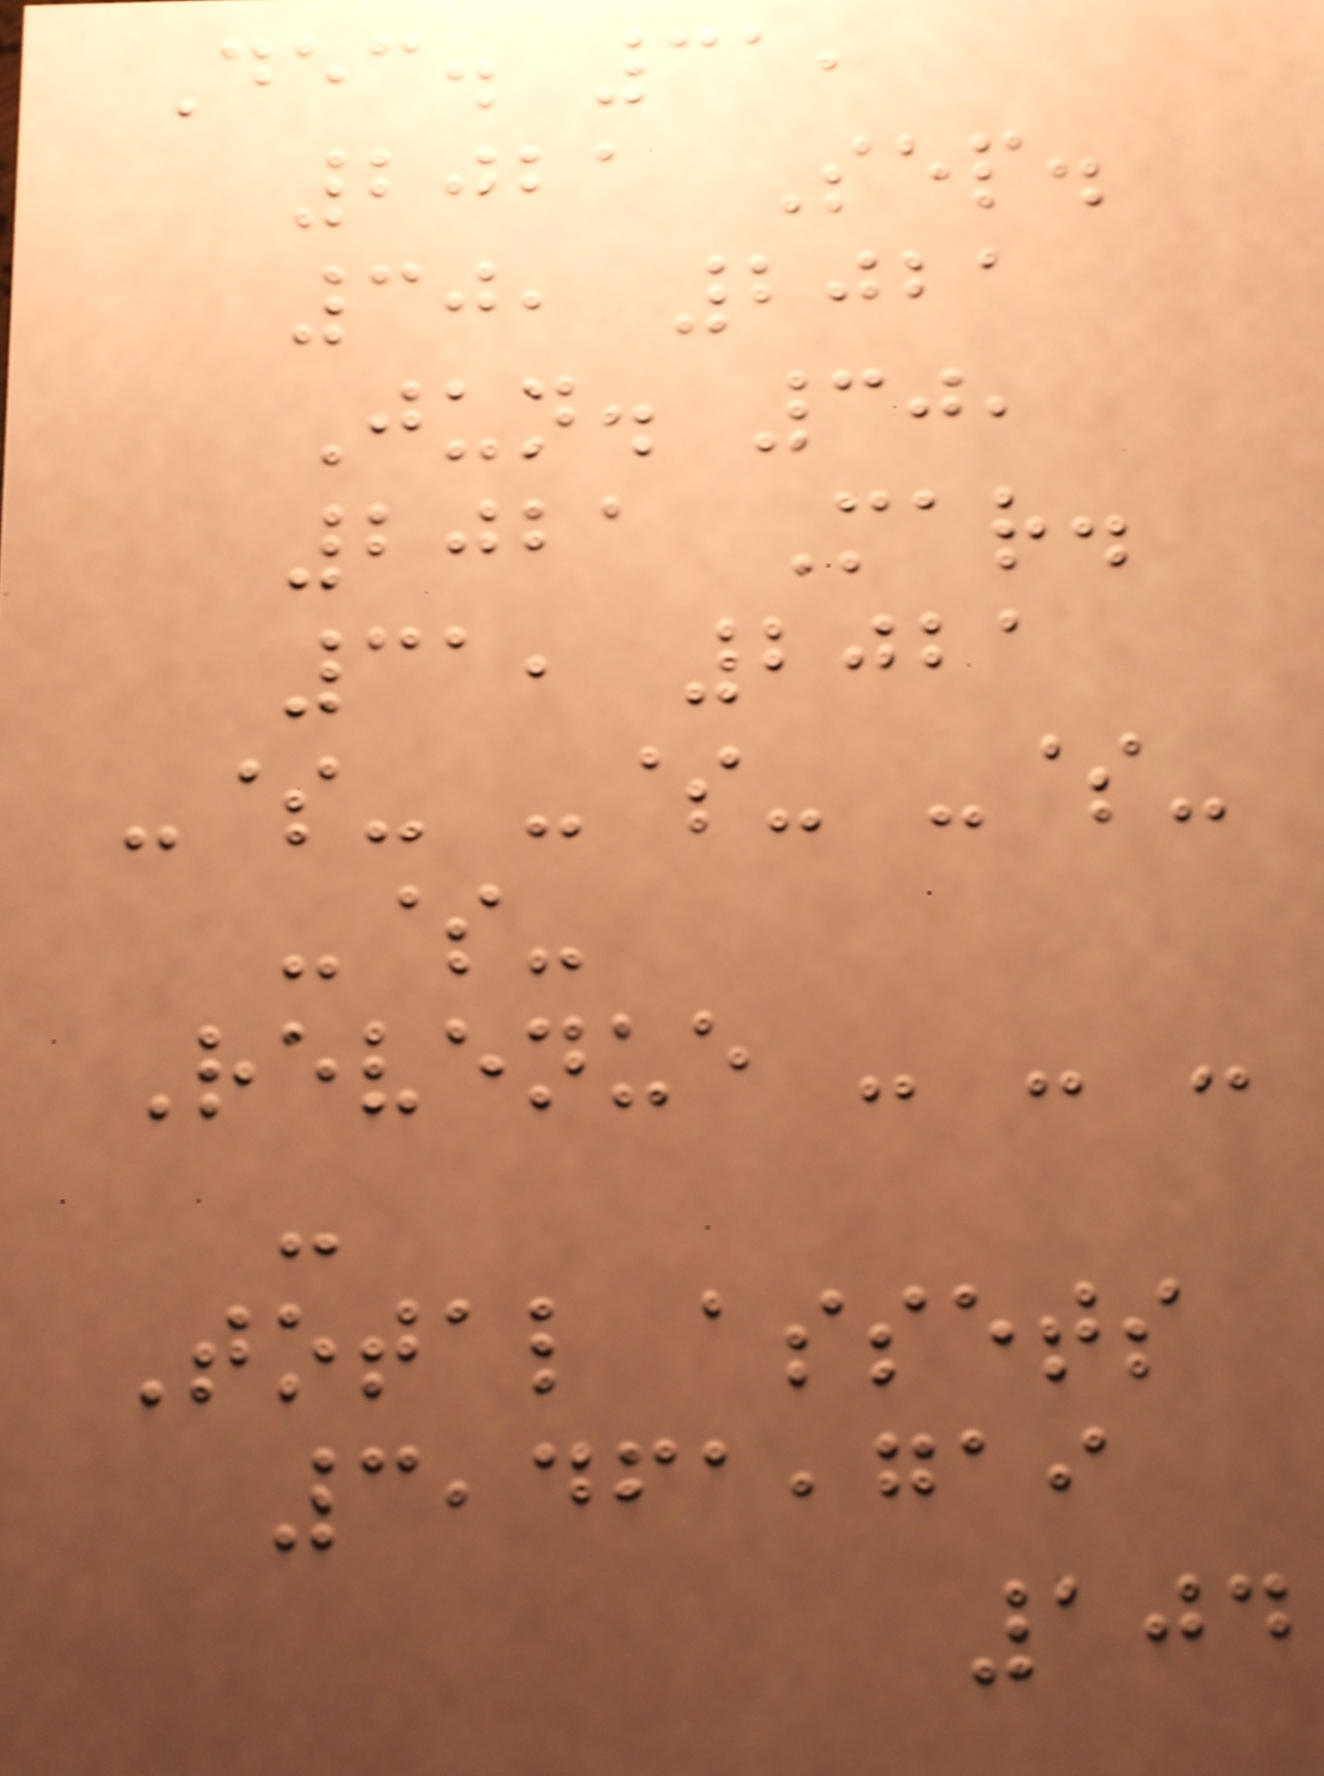Dec. 31,
2021 Sep.
30, 2021
Jun. 30,
2021 Mar.
31, 2021
-$- -$- -$-
-$-
Revenue - - -
-
Total assets
3,461,719
104
